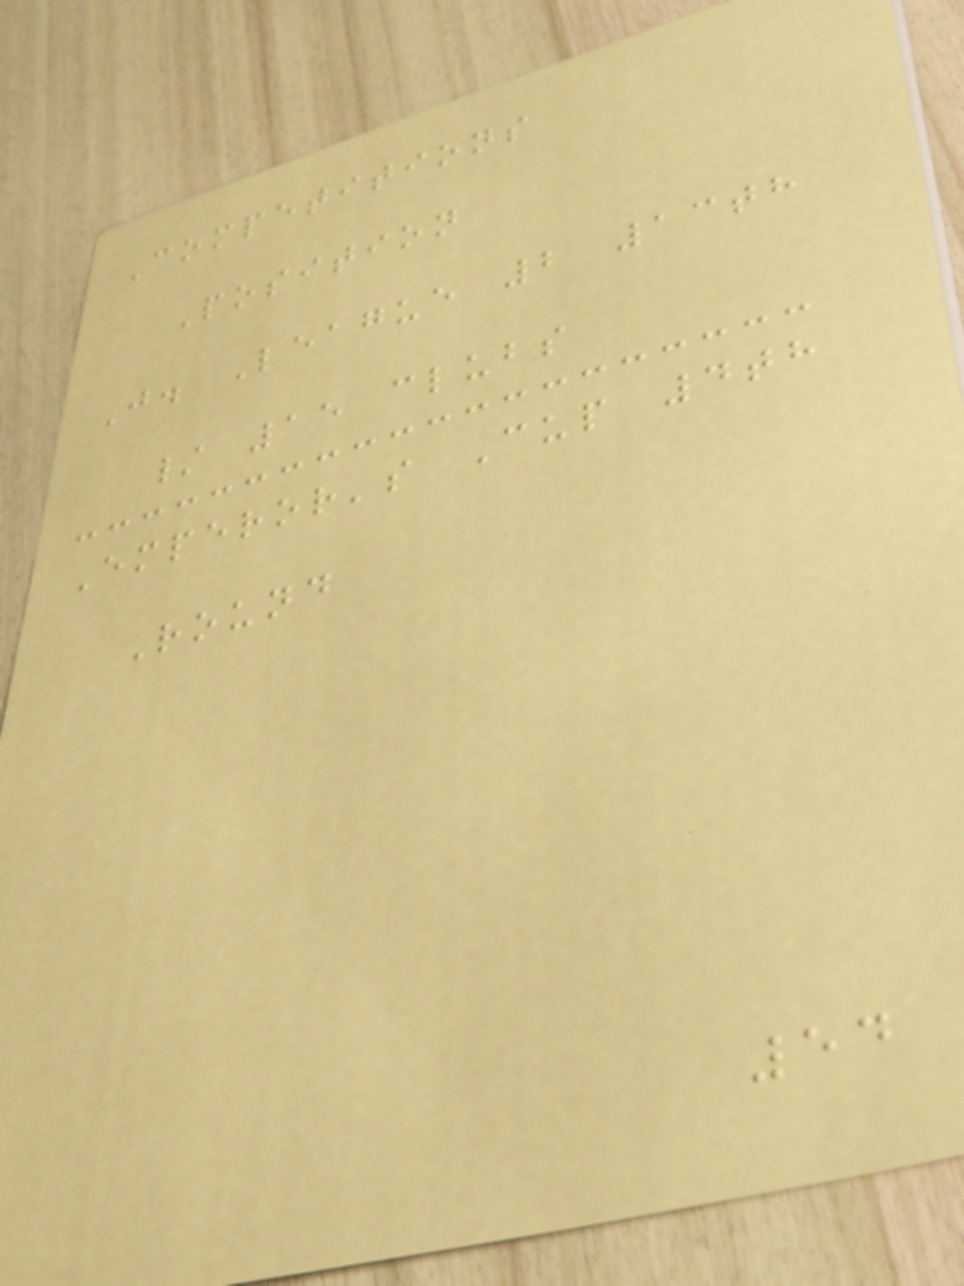Competitions
Position
J. League 2 13th
/ 15 clubs
Emperor's Cup 4th
Round
54
